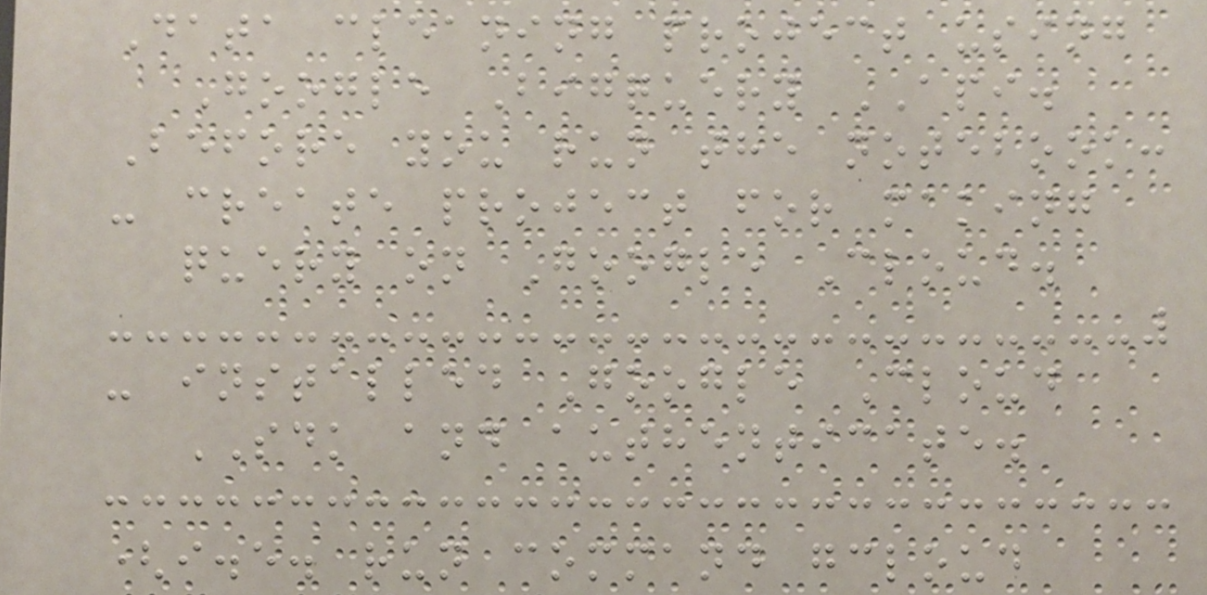Data cleaning project using
Google Bigquery API.
Before you run the notebook:
- create project for making
query on Google Cloud.
- installed Google Cloud
SDK and authenticate.
(i.e. run command gcloud
